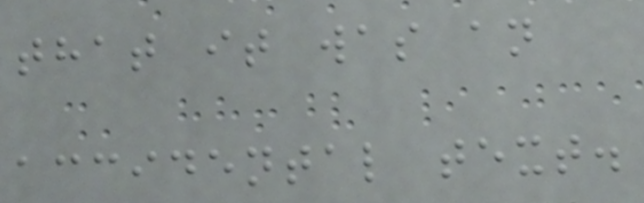that it was an
accidental text.
